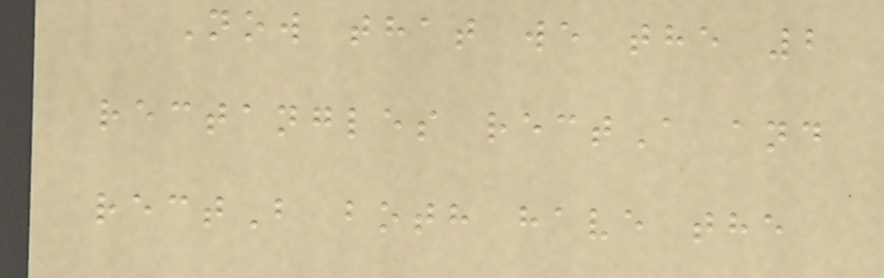Now that we the 2
rectangles rectA and
rectB both have the
